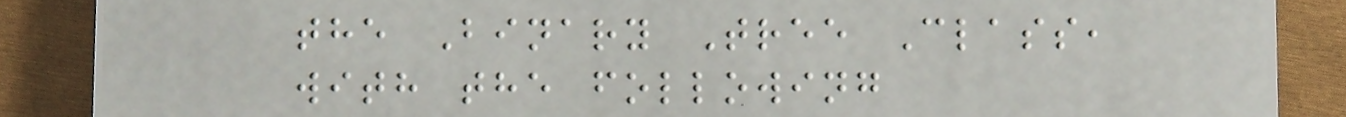the Binary Tree Class,
with the following
